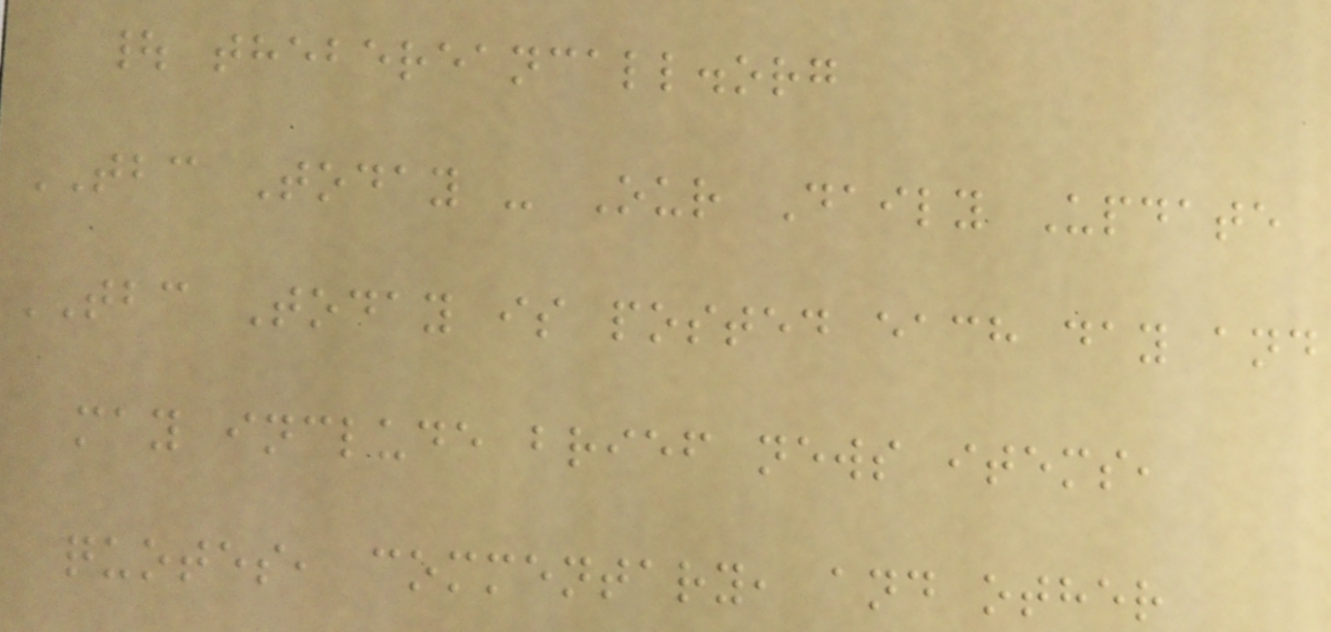| thebereancall.org
TBC Today - Our Daily Update
TBC Today is posted each day and
may include brief news items,
quotes, commentary, and other
